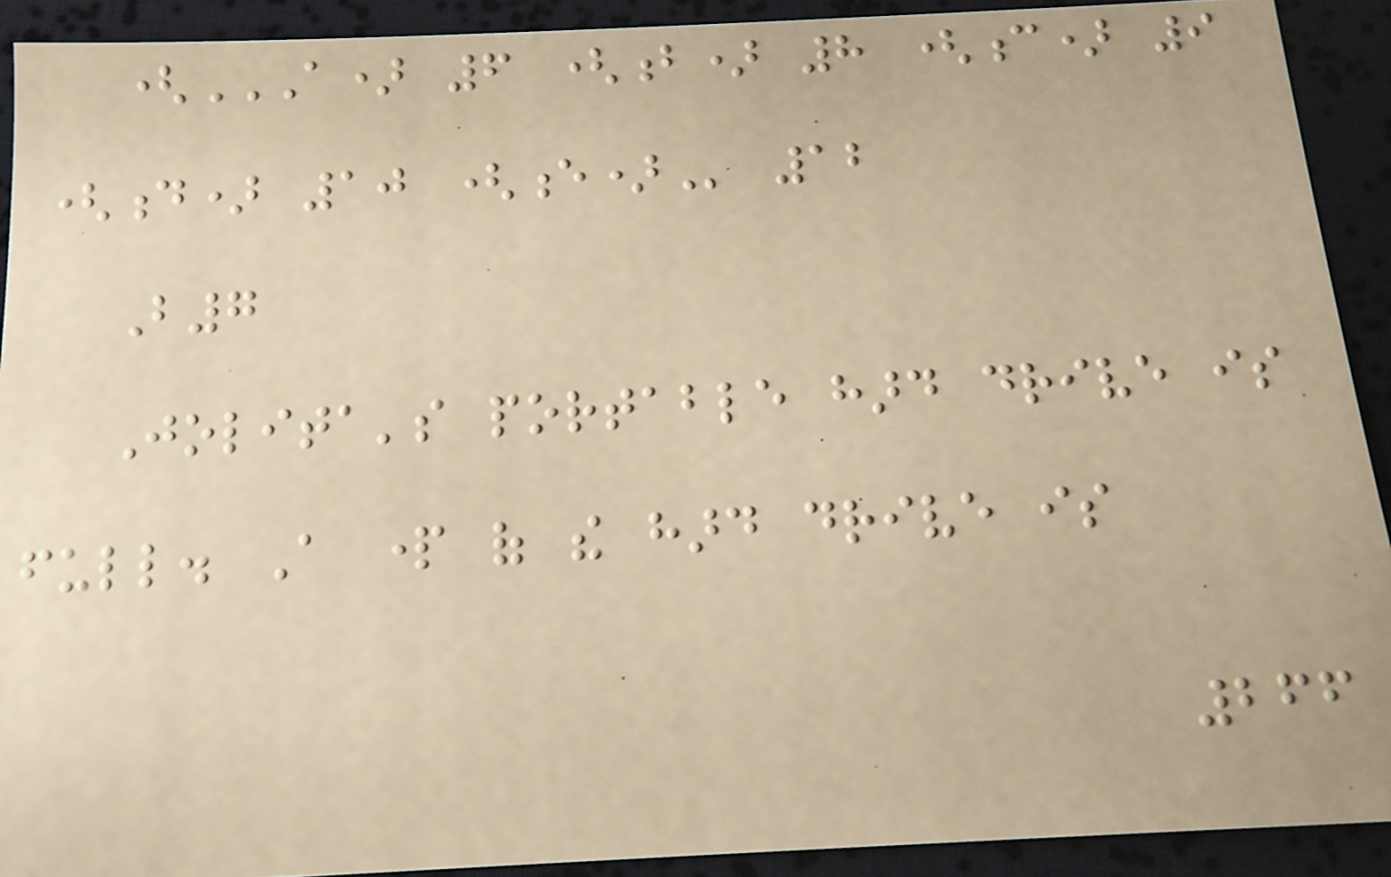(A) 6 (B) 8 (C) 9
(D) 10 (E) 12
B7
Jolita's portable hard drive is
full. A part of the hard drive is
266
